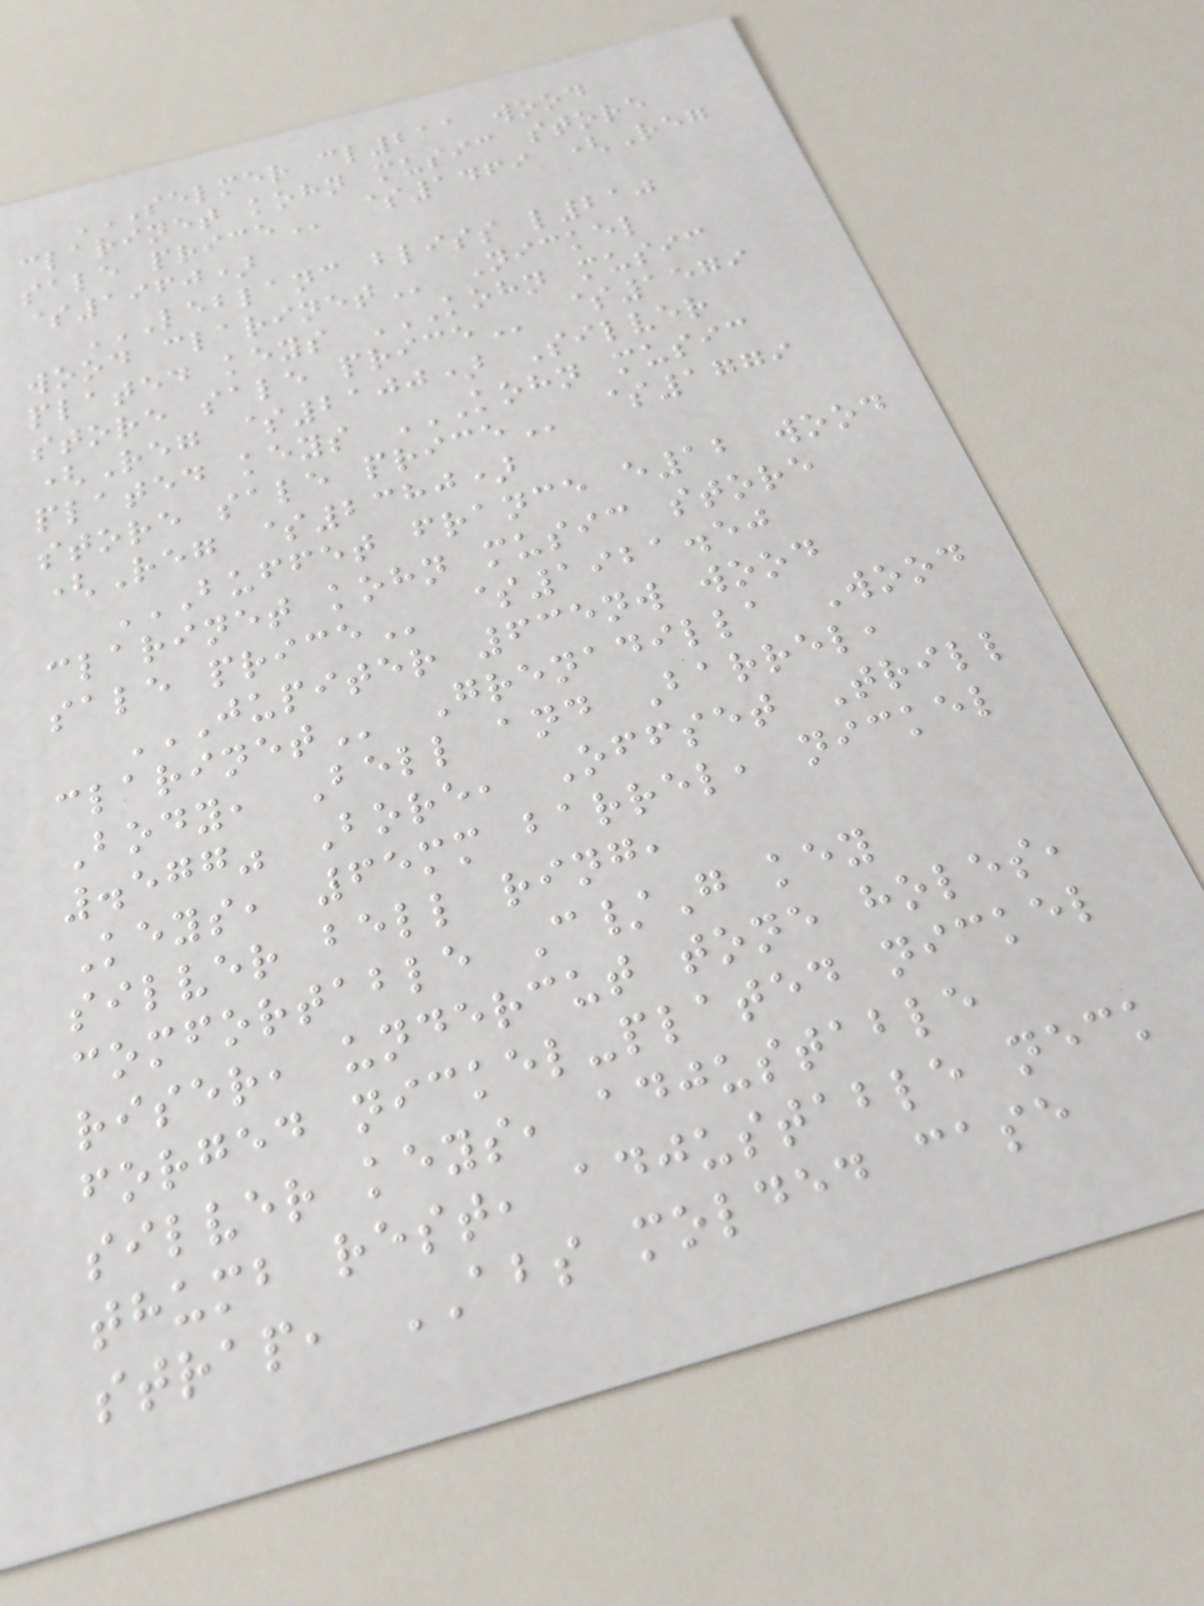SELMER CL211 WOOD
CLARINET KOHN MUSIC STORE
SALE PRICE $1469 (Reg
$1960)
LEBLANC BLISS L210
WOOD CLARINET Nickel
plated keys KOHN MUSIC
STORE SALE PRICE $1579
(Reg $2100) Silver
plated keys KOHN MUSIC
STORE SALE PRICE $1779
(Reg $2380)
BUFFET FRANCE E12 WOOD
CLARINET KOHN MUSIC STORE
SALE PRICE $1921.50
JUPITER 635NW WOOD
CLARINET Grenadilla Wood
Body, Bell and Barrel,
.577" Bore, Offset Trill
Keys, 65mm barrel, nickel
silver bell ring,
comfortable C/G key
riser, undercut tone holes,
forged nickel-plated nickel
silver keys, adjustable
thumb rest, adjustable neck
strap, ABS molded case
